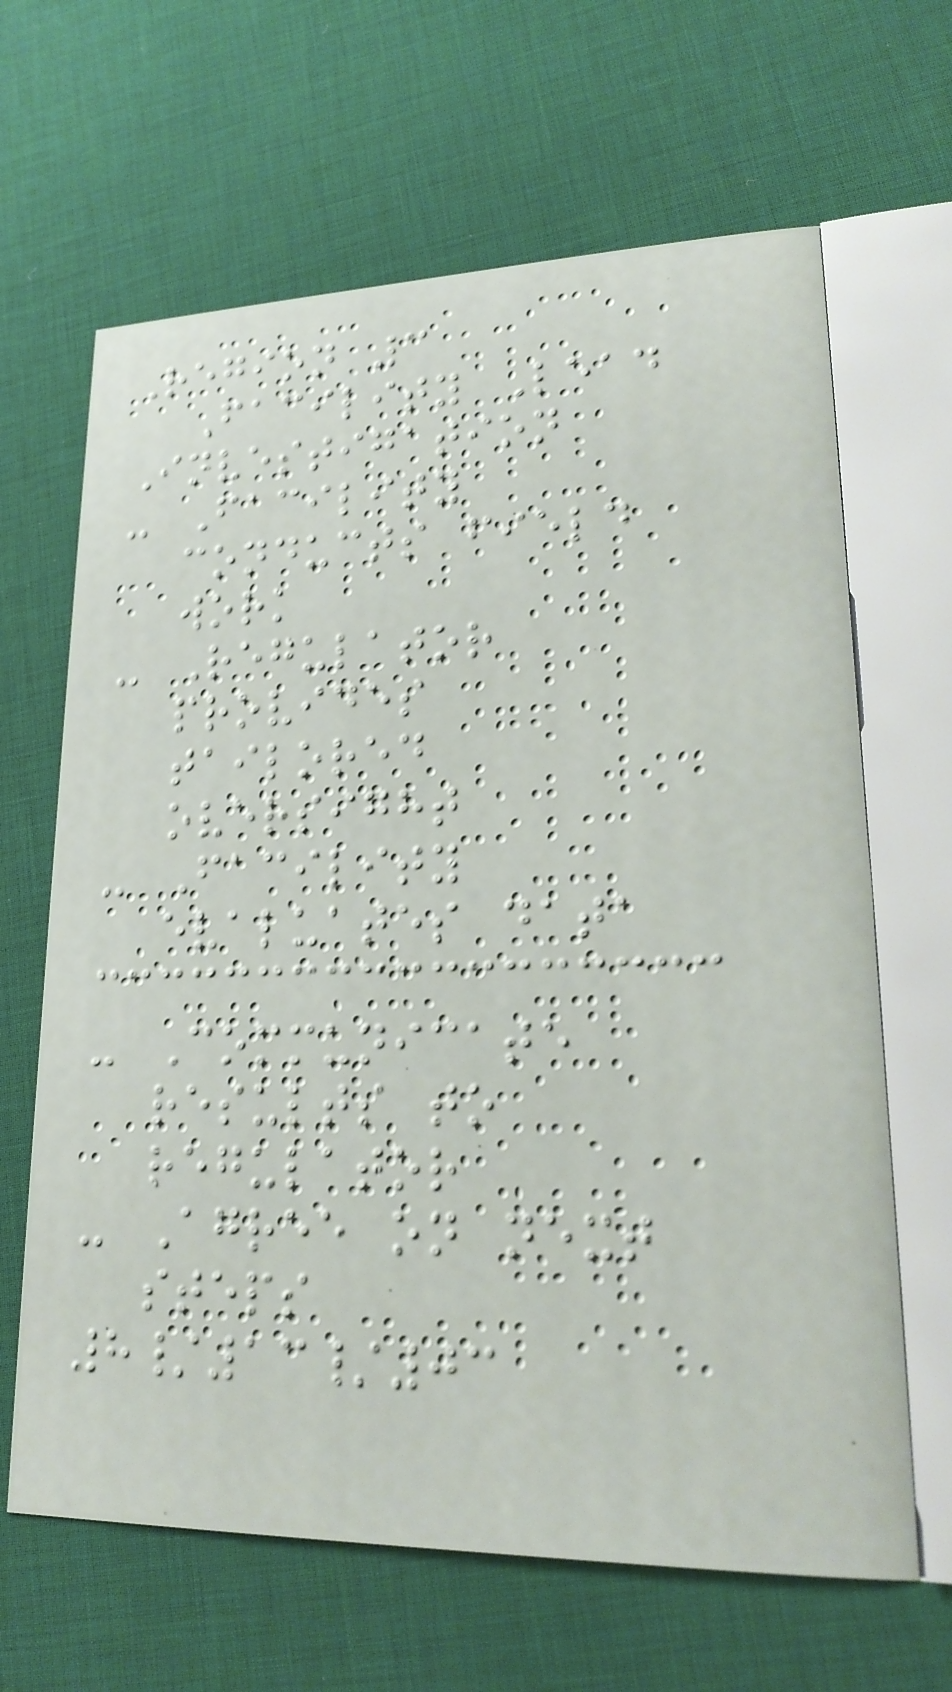Region 3
Facility Lead
Investigation
- Facility
conducts field
work
- Regulator
provides
tailored
oversight
- Facility
evaluates data
- Communicate
results to
regulator
- Agree on next
steps
8/13/03
